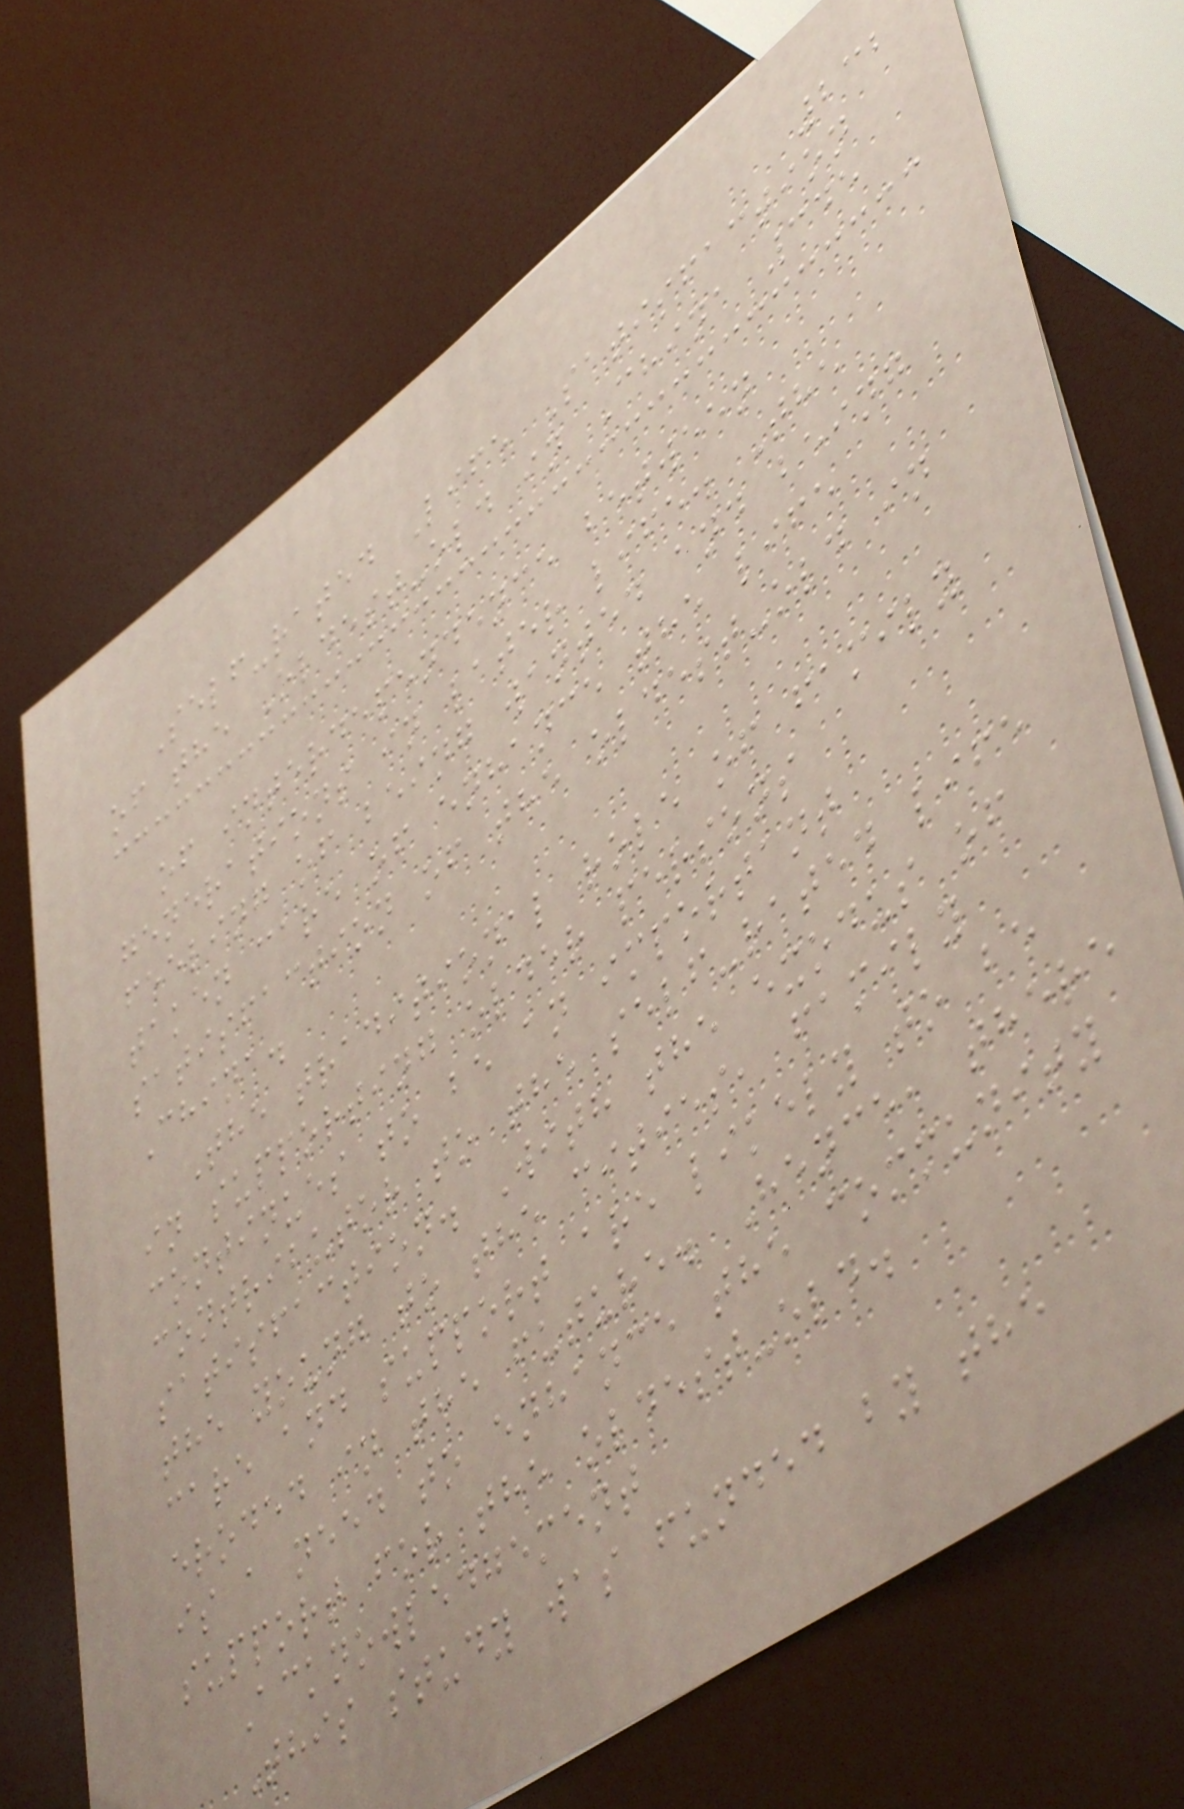232
Self-rated Life Satisfaction
of the Oldest-old in China 345
of interdependence between
generations in later life. The
feeling of being wanted and being
taken care of enhance the life
satisfaction of the oldest-old in
China.
The traditional role of family
in supporting older persons
continues to be an important
contributor to the self-rated life
satisfaction. With the exodus of
the young to the cities, family
care and support are likely to be
eroded in the future. Hence, there
is a need to enhance the community
support for the oldest-old.
Acknowledgement
This study was funded by the
